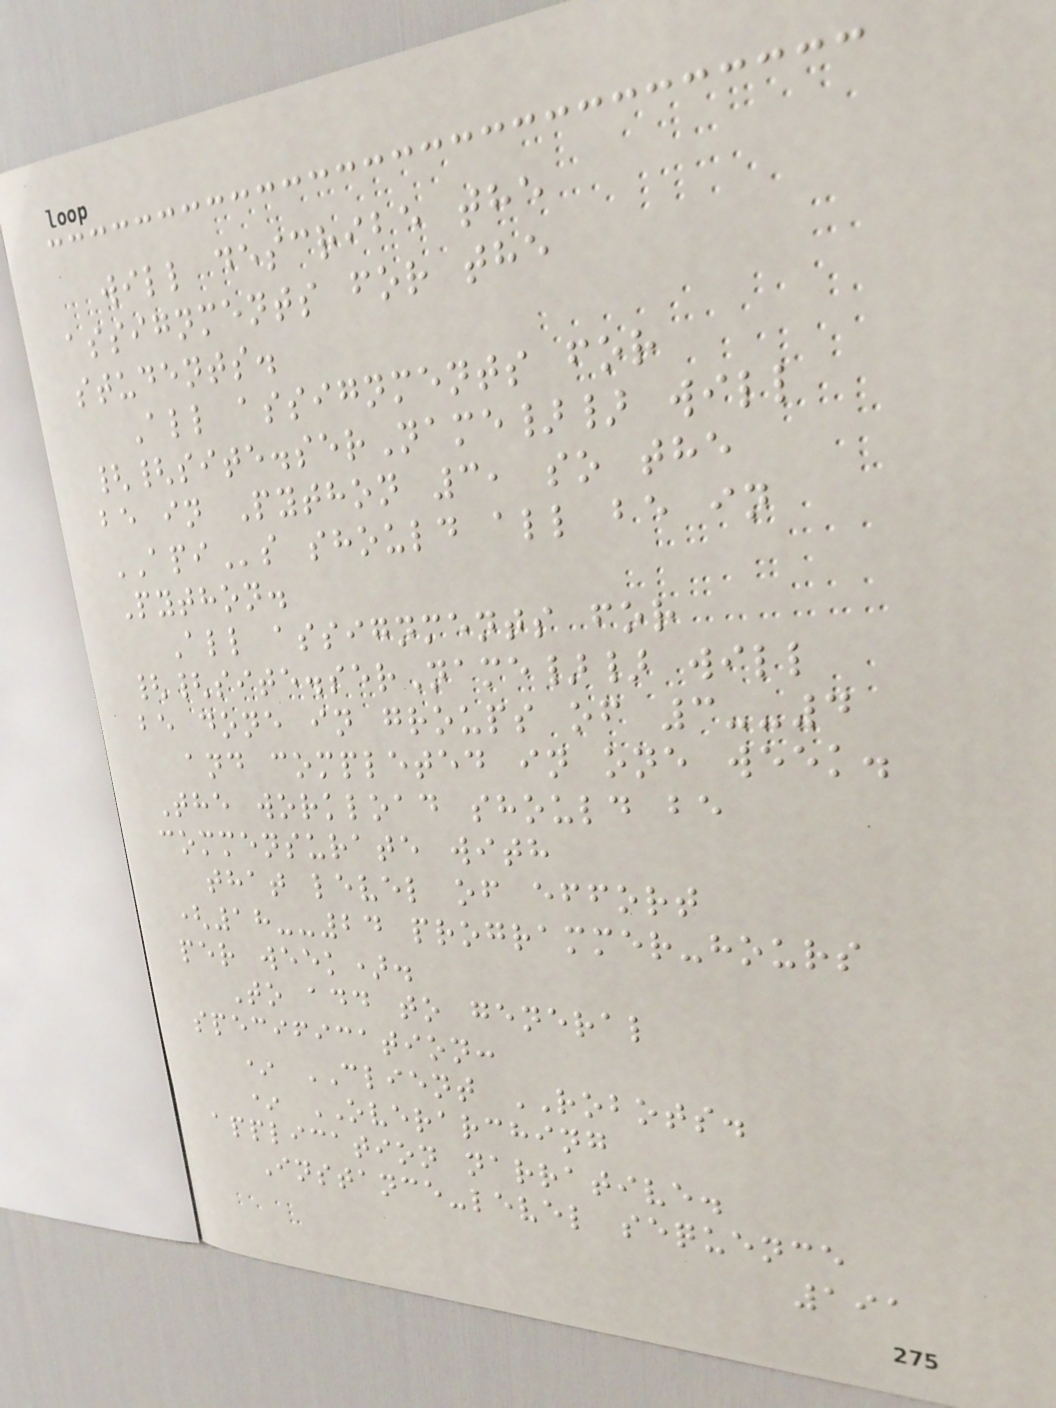will describe the
assignments for the
students.
All assignments for
{{site.serName}} will
be in Python 3, so the
APIs should all be in
Python.
All assignments for
{{site.serName}} will
be done in groups of 3--4
and completed in one week.
The workload should be
commensurate with
that level of effort
(18--24 programmer-hours
per week).
To add to general
specification:
* CLIENT ROBOTS.
* OVERARCHING
application narrative.
Instance-level sequence
191
